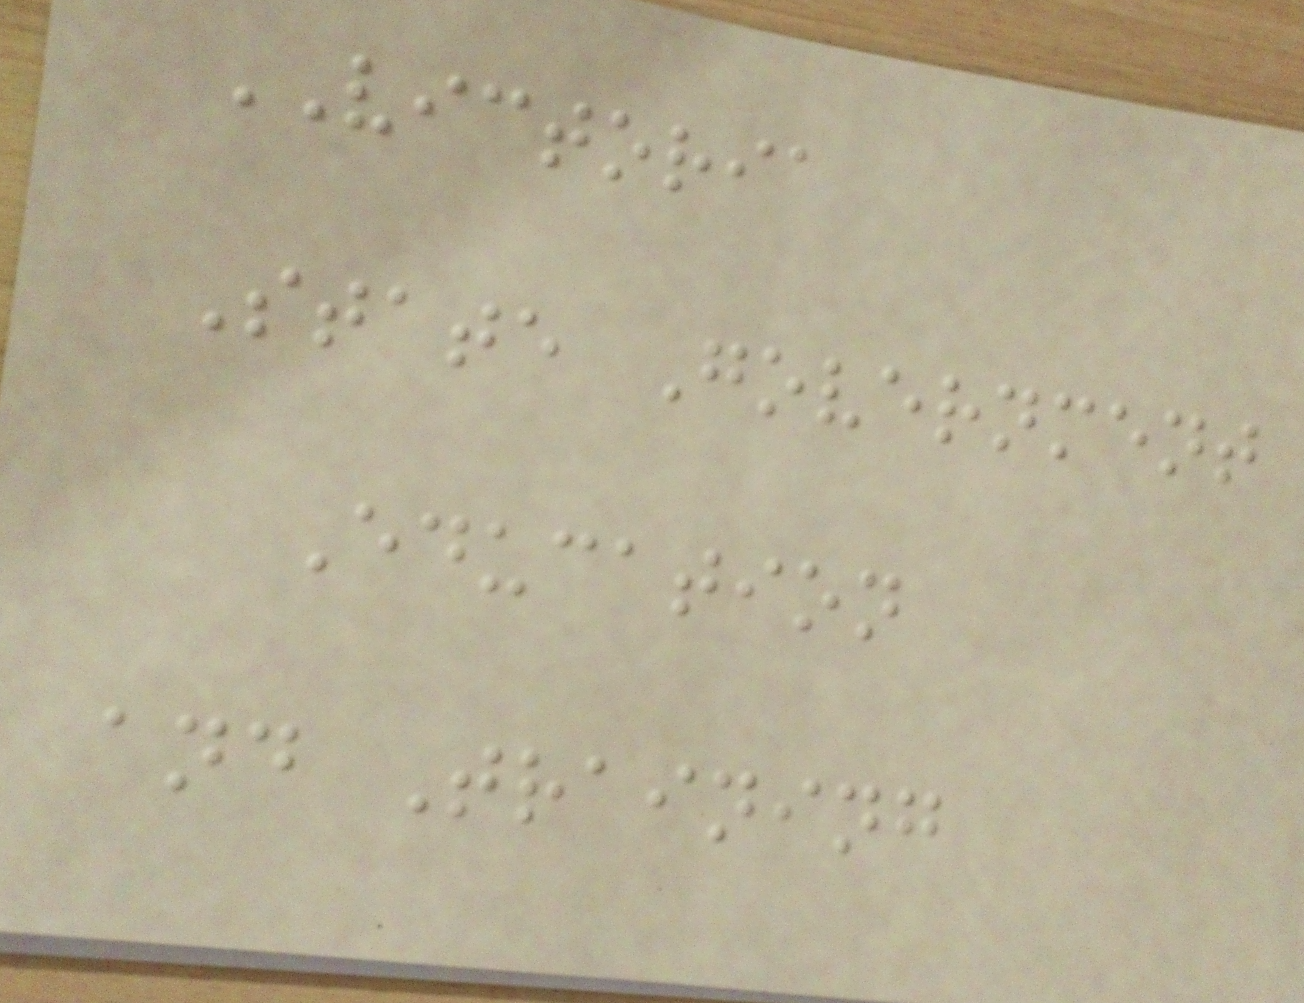VICTORIA
State Government
Education
and Training
